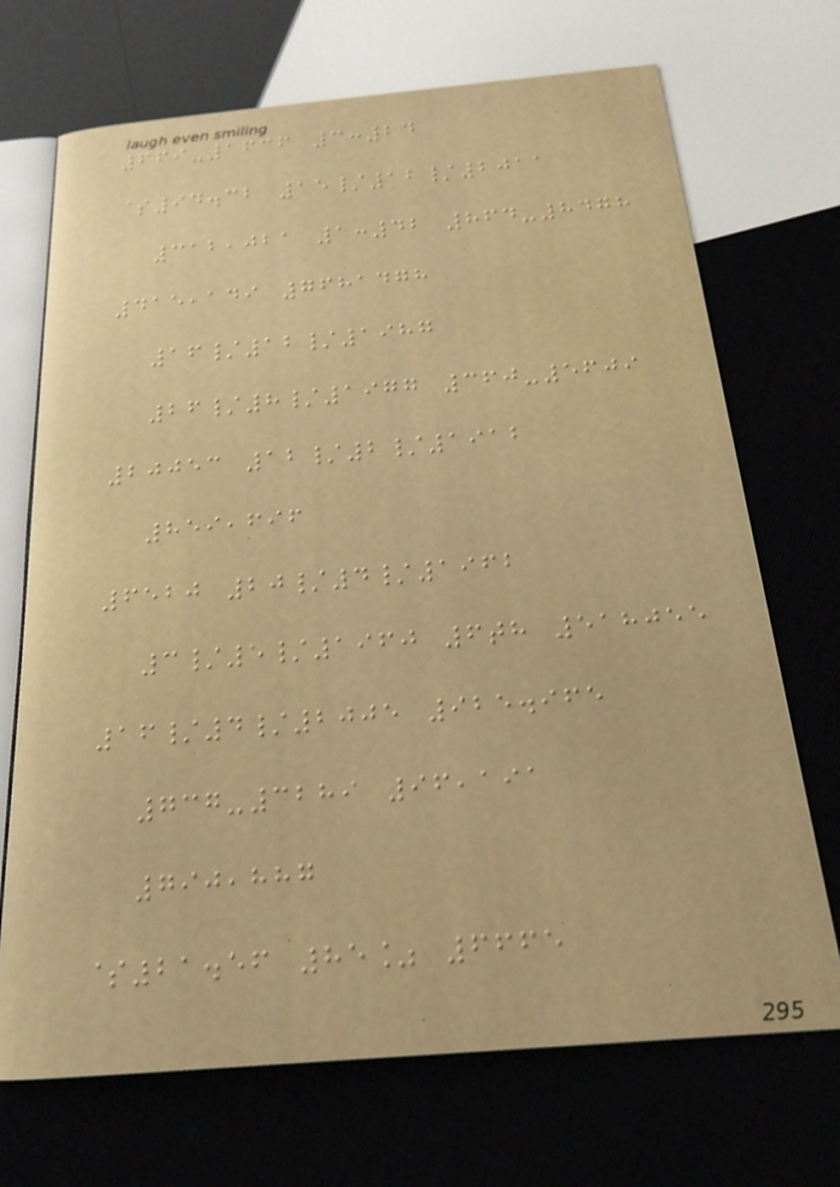669-1636 3:24
$94.32 15/12/2011
312,021 1:42 864-8478
415,149 7681478
16/12/1987
26/8/1977 360-5609
20053 12/2/1912
859,696
6520 20/4/1962
3/5/1960 6th 518055
16/4/2005 925.965
737-3289 96,191
790,887
$21.56 85% 6665
